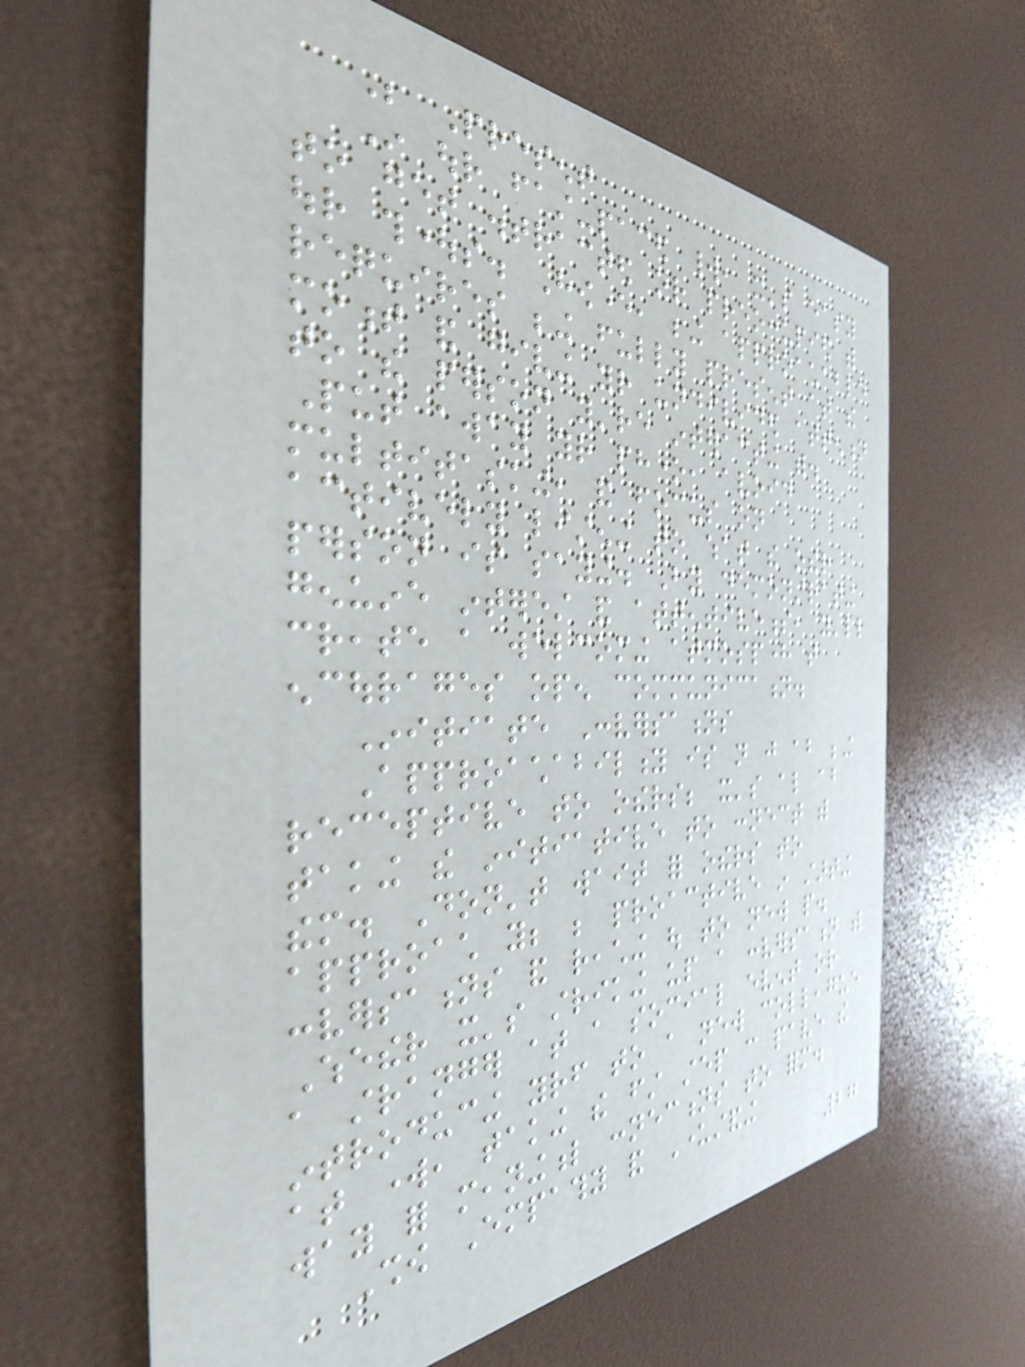Be Present
In our fast-paced world, it's easy
to get distracted or preoccupied with
our thoughts. However, being approachable
requires being fully present at the
moment and giving your undivided attention
to the person you're interacting with.
Put away your phone, avoid
multitasking, and focus on
actively listening to what the other
person is saying. By demonstrating
genuine interest and attentiveness, you'll
create a welcoming atmosphere that
encourages open communication.
Initiate Conversations
Approachability is not just about being
receptive to others; it's also about
taking the initiative to connect with
them. Don't wait for others to
approach you; be proactive in starting
conversations and reaching out to new people.
Whether it's striking up a conversation with
a stranger at a social event or
introducing yourself to a new colleague
at work, taking the first step can pave the
way for meaningful connections to form.
Show Empathy and Understanding
27
